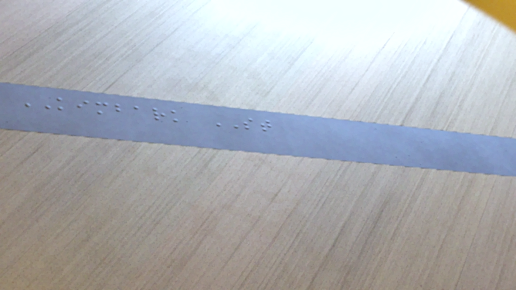KIMBARK ST
